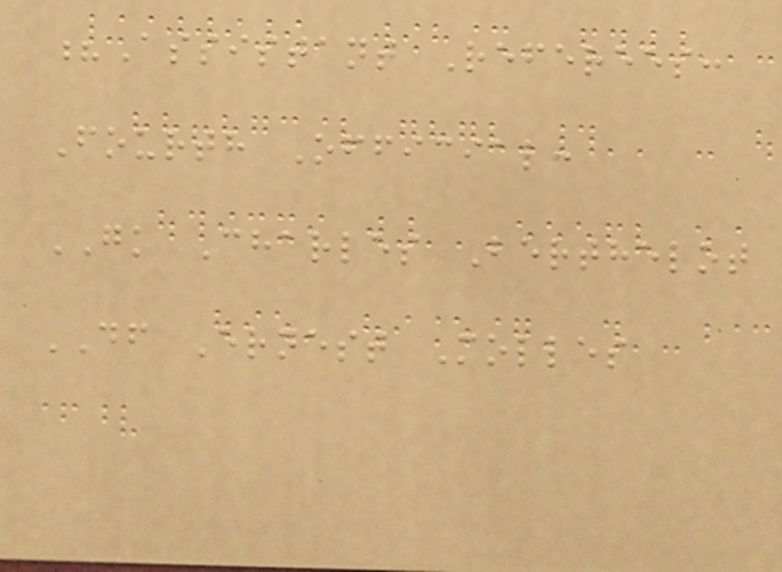?Assistant Referees:
Fourth Official:
GK Charles Berthelot
DF Ernest Molles
